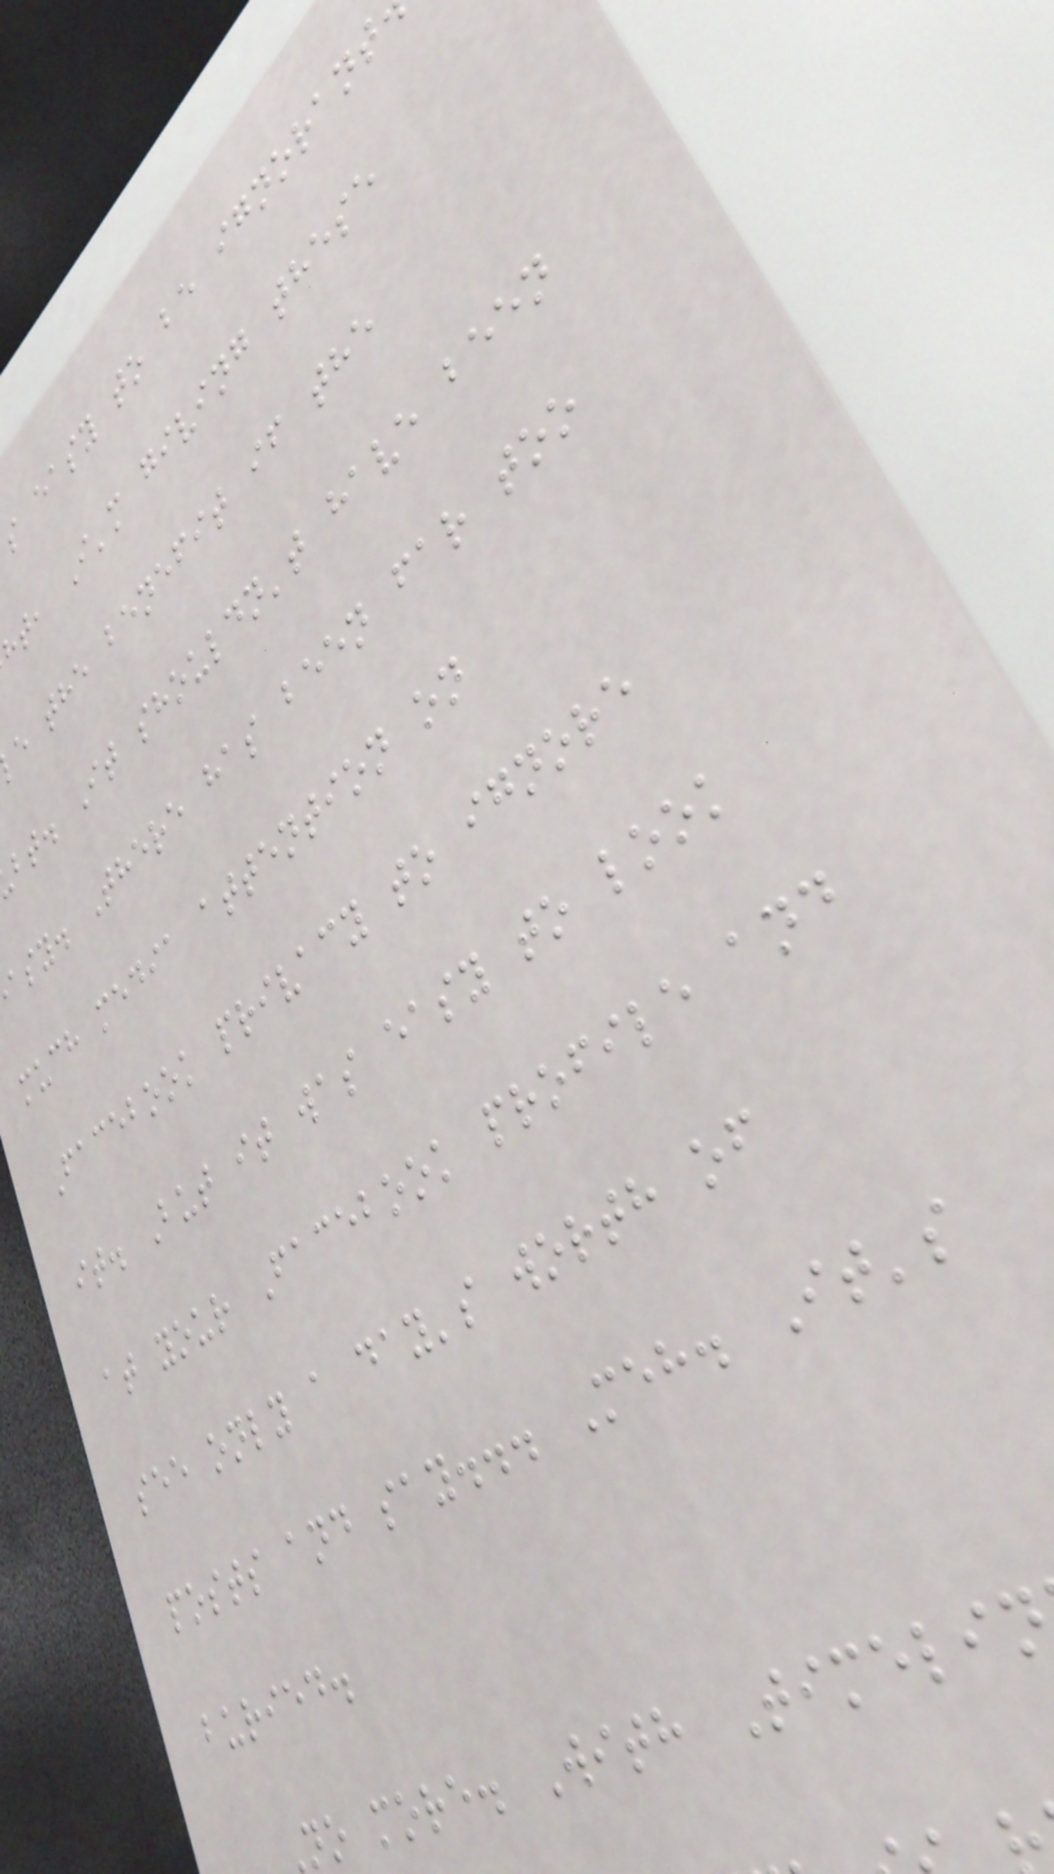s easy to be ignorant
ht, I'm giving these
e the benefit if the
bt. It shouldn't have been
asy. There has been far too
much media attention on
Facebook privacy to ignore
it. But it was easy to look
at your Facebook profile and
see only a day's worth of
posts and say... Meh. It's
buried.
No more. With Timeli
